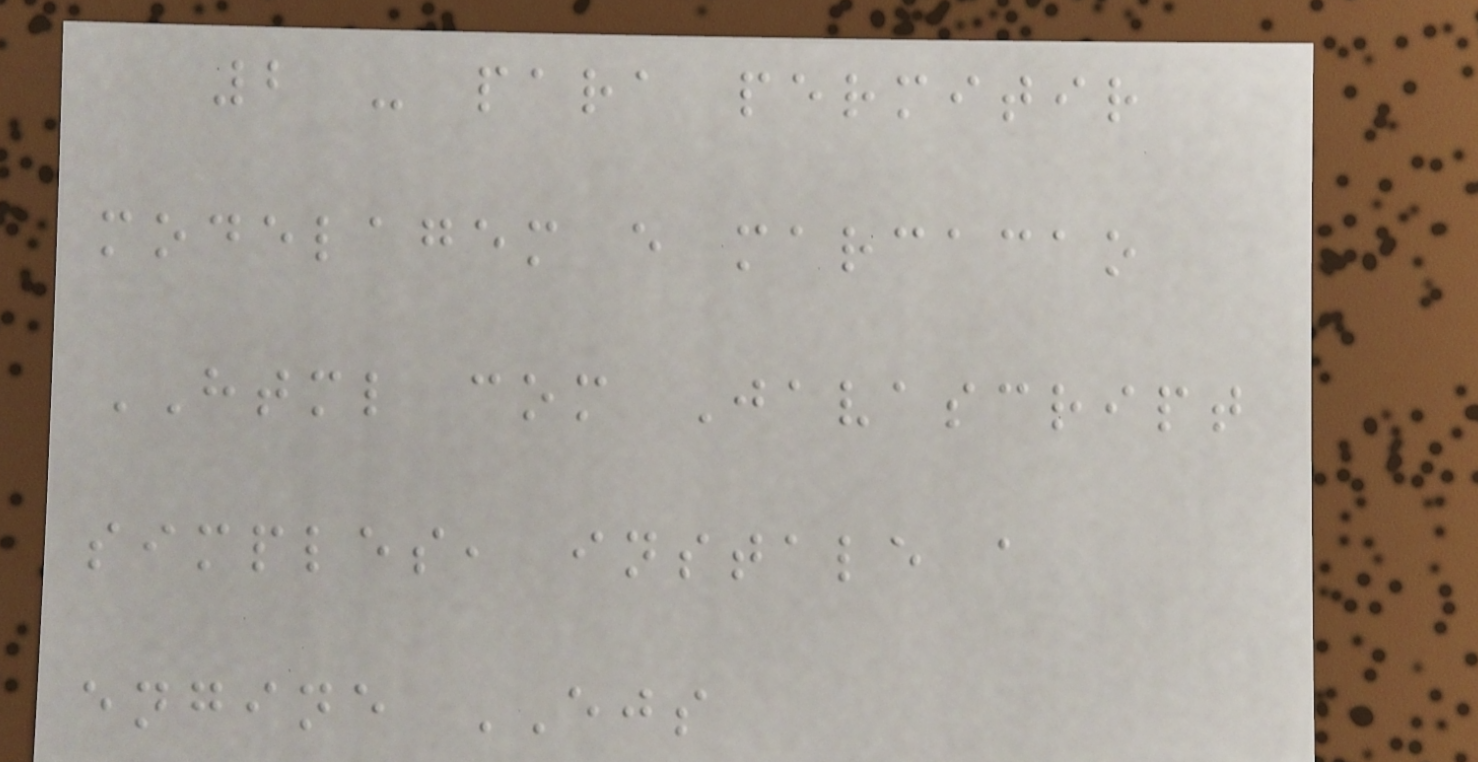2 - para permitir
modelagem e marcacao
HTML com Javascript
simples, instale a
engine EJS
